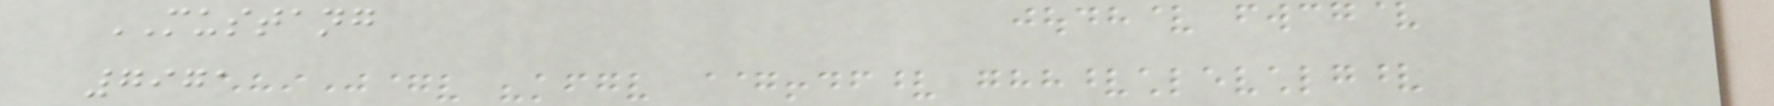MUSTANG
7971
